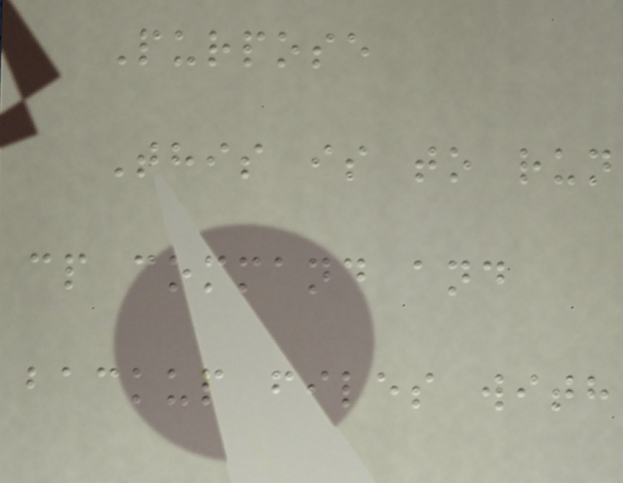Purpose
This is to run
cp command and
backup files with
